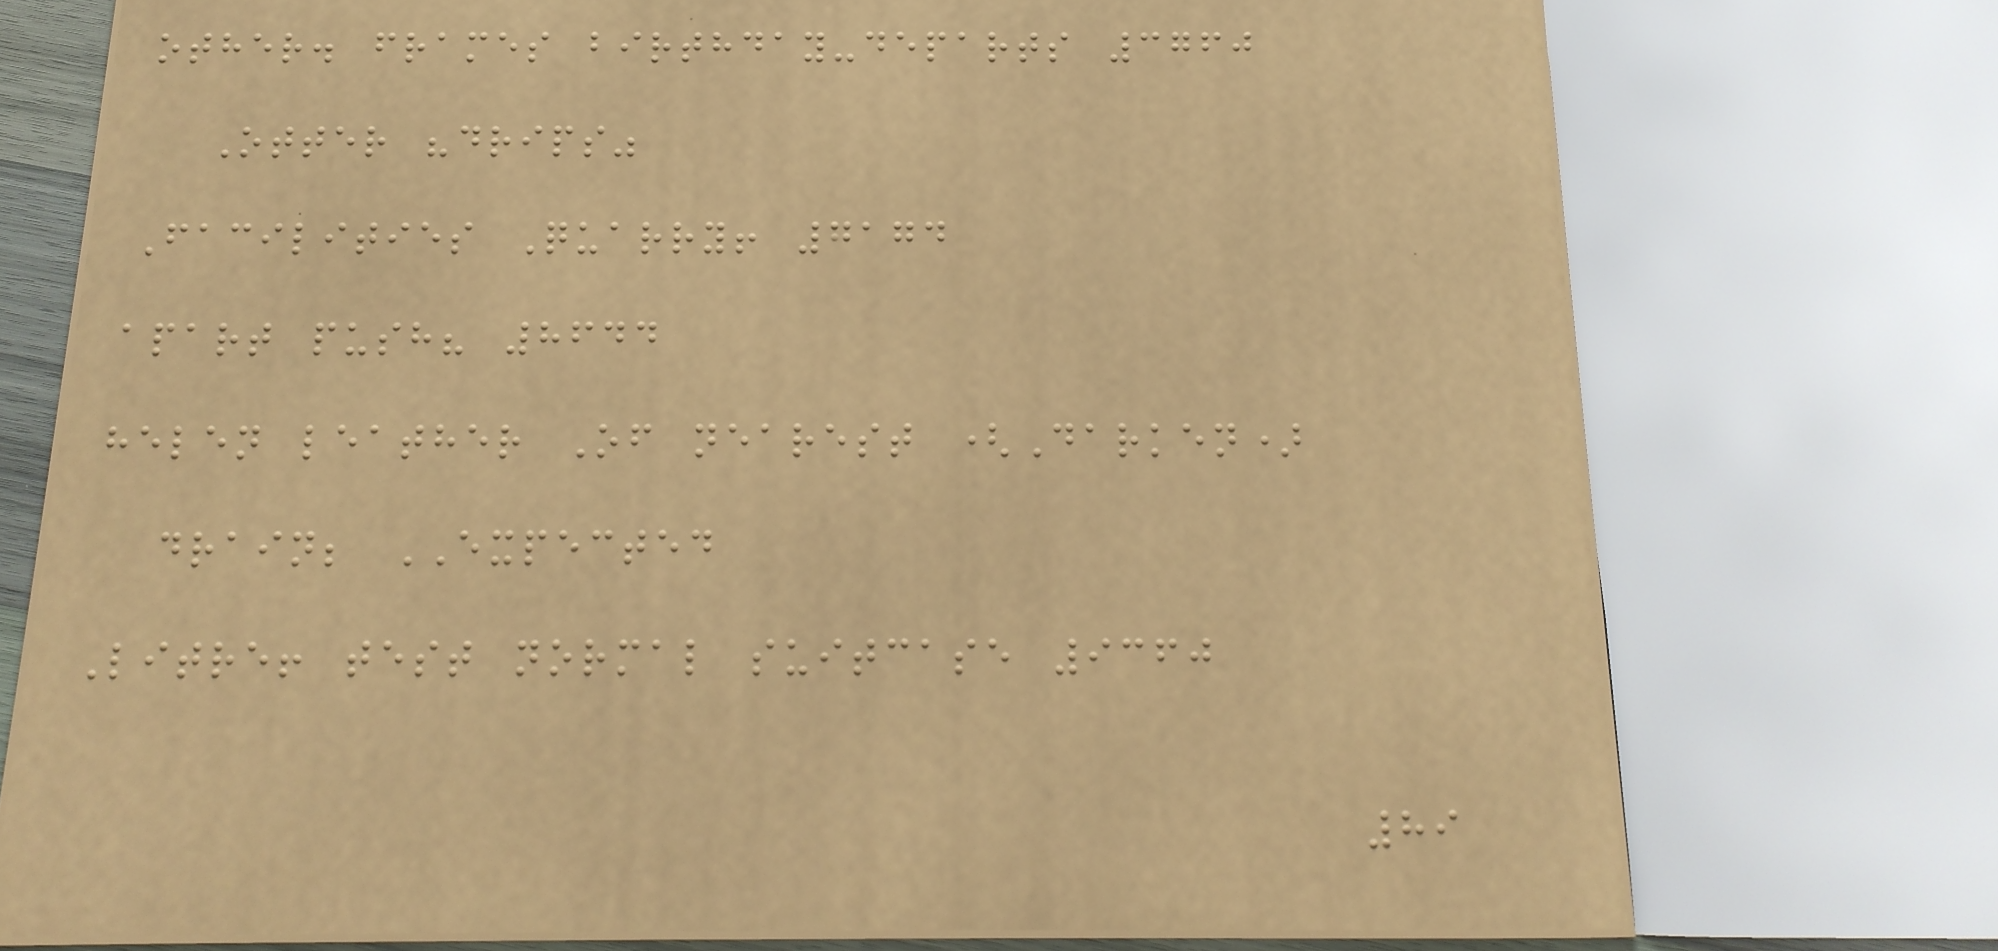other. frames birthday-departs 3760
Otter "drips"
Facilities Quarry! 7174
apart push? 8644
helen leather Of nearest (Darken)
drain; EXPECTED
Litre! test normal suitcase 9360
89
